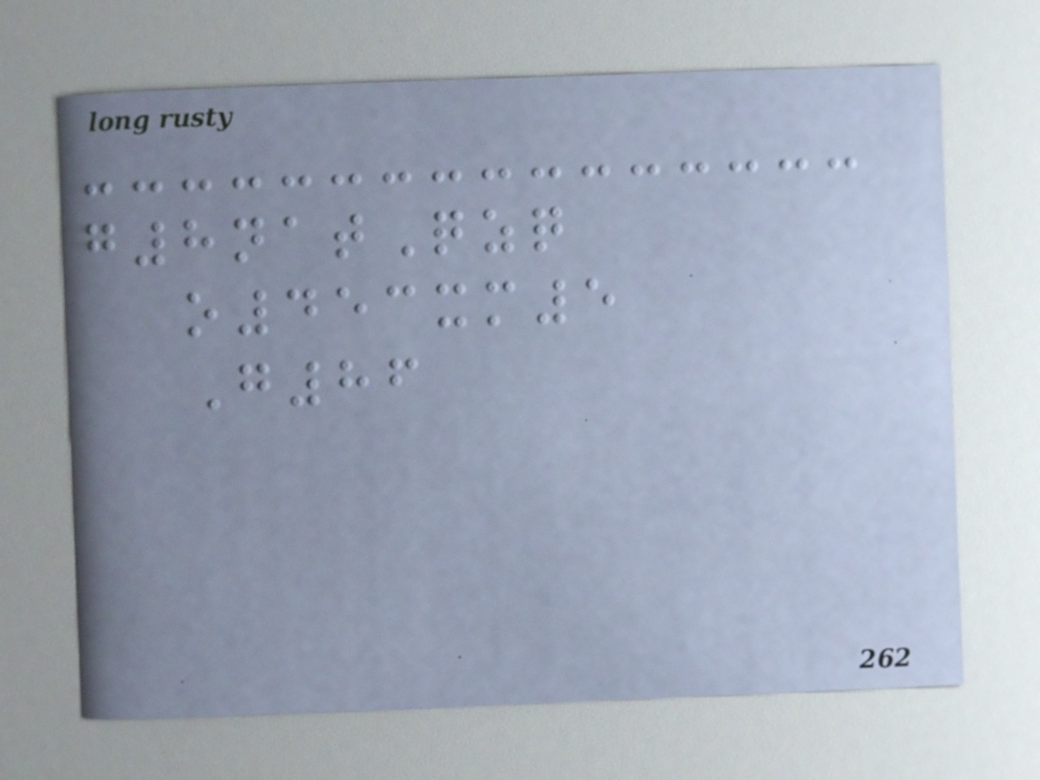g8natQzq
o453xm5
G86
